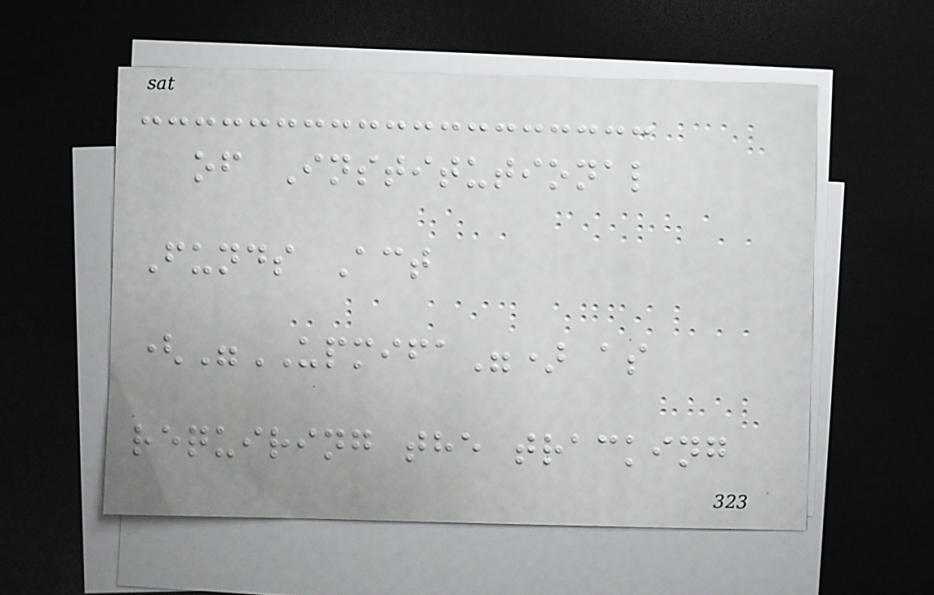of Institutional
Funds Act
("UPMIFA") as
requiring the tracking
